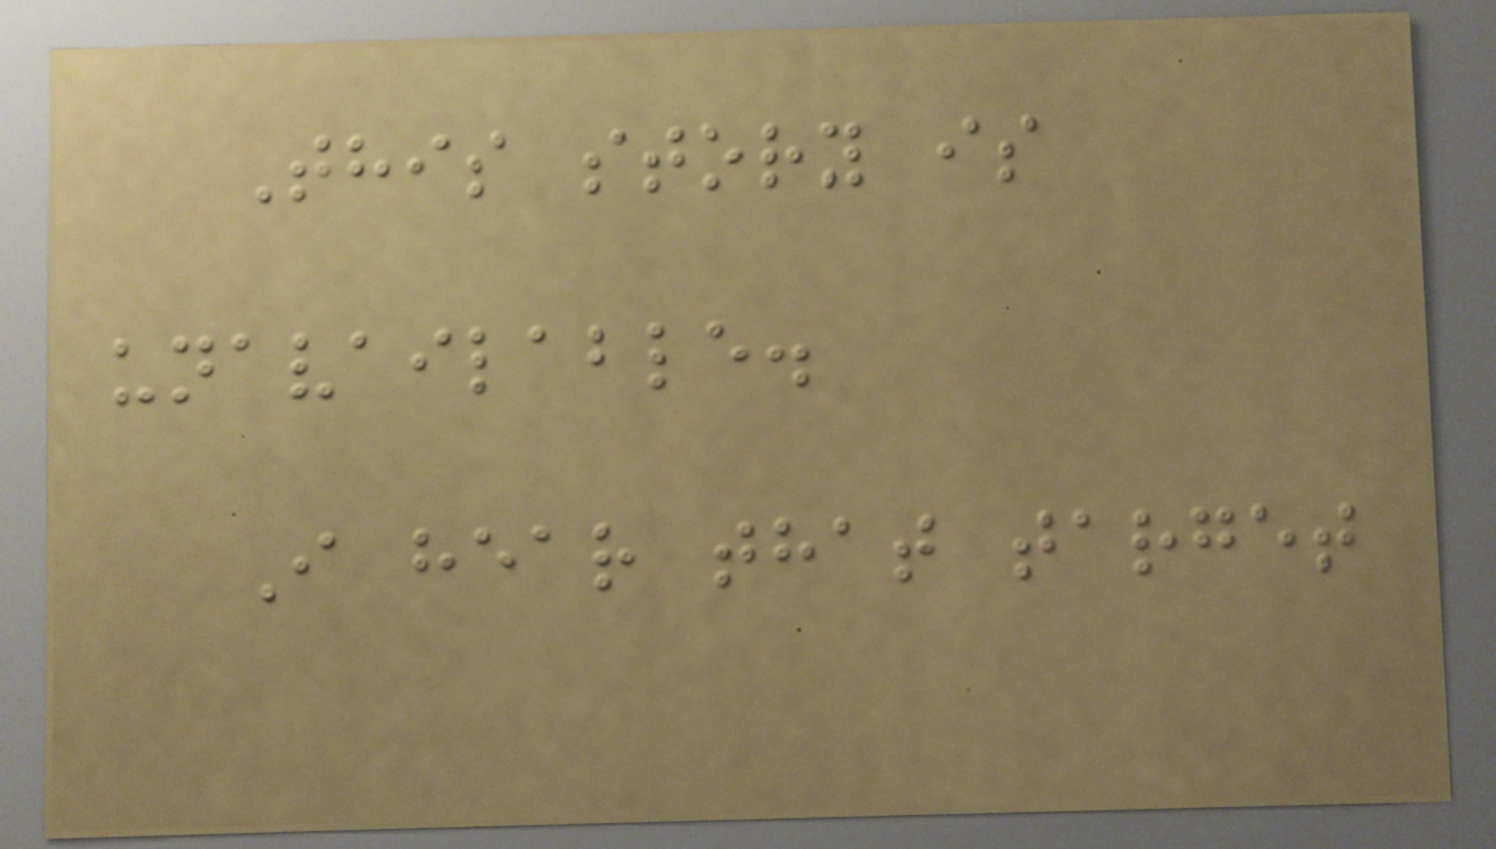This story is
unavailable.
I hear that target
